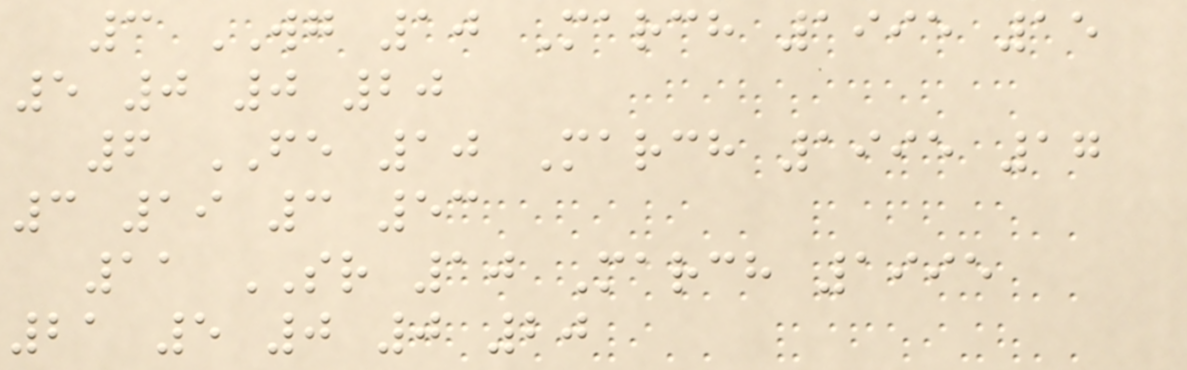3 WG 10 March 1995 15
5 0 0 20
6 FE 10 March 1995 17
3 19 3 53
11 SR 10 March 1995
21 5 0 0 20
